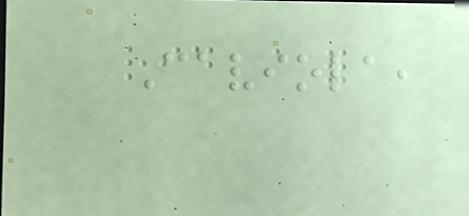Caviola,
